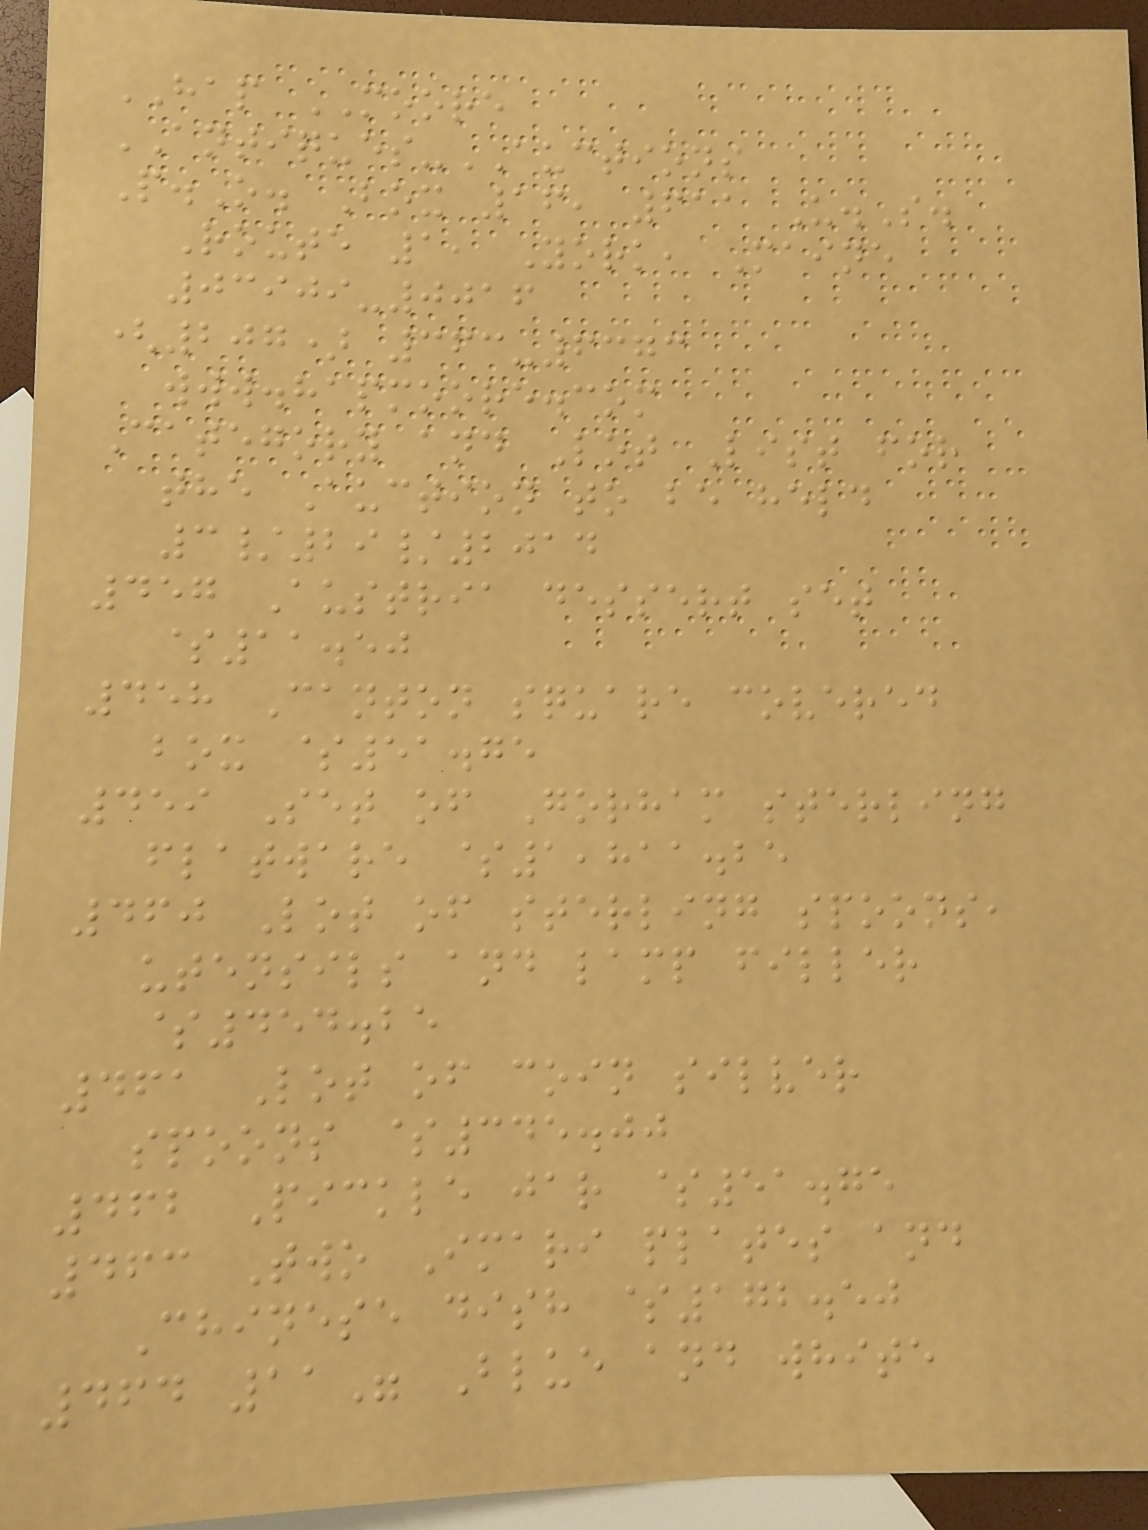HAP MOORE
ANTIQUES-AUCTIONS
P.O. Box 16, 611 U.S.
Route 1, York, Maine
03909-0016
(207) 363-6373
www.hapmoore.com
Category and Lot List for
the Auction to be held
3/29/2014
457 Austria dessert set
$11.50
458 Canton square covered
box $51.75
459 Set of Gorham sterling
flatware $1,811.25
460 Lot of sterling spoons,
utensils and lamp filler
$454.25
461 Lot of coin silver
spoons $345.00
462 Pickle jar $51.75
463 Two Imari plates and
Chinese dish $172.50
464 11" Blue and white
